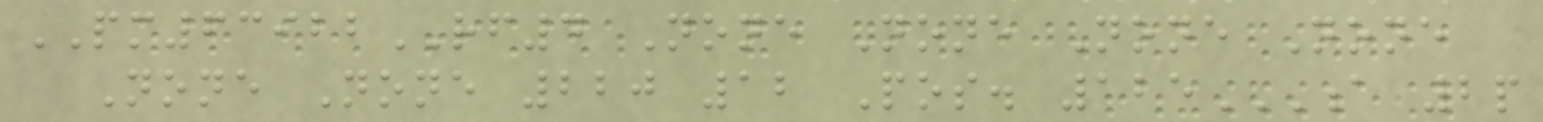PM63922RF4 None None None None
None None 220 12 Pos. 125A 2P
